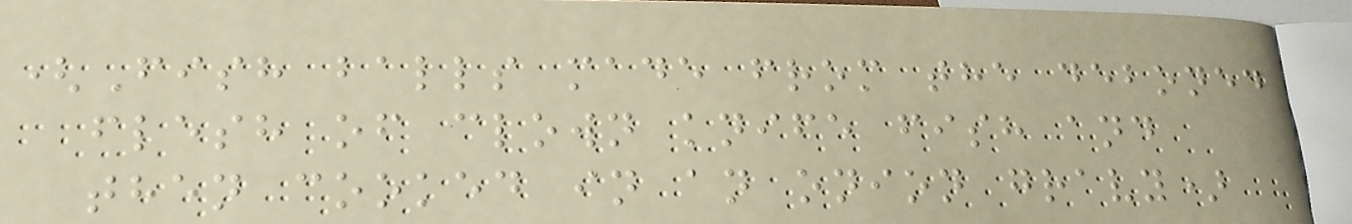(Fish balls made from the deboned
flesh of clown knife fish and
then cooked in an onion gravy)
